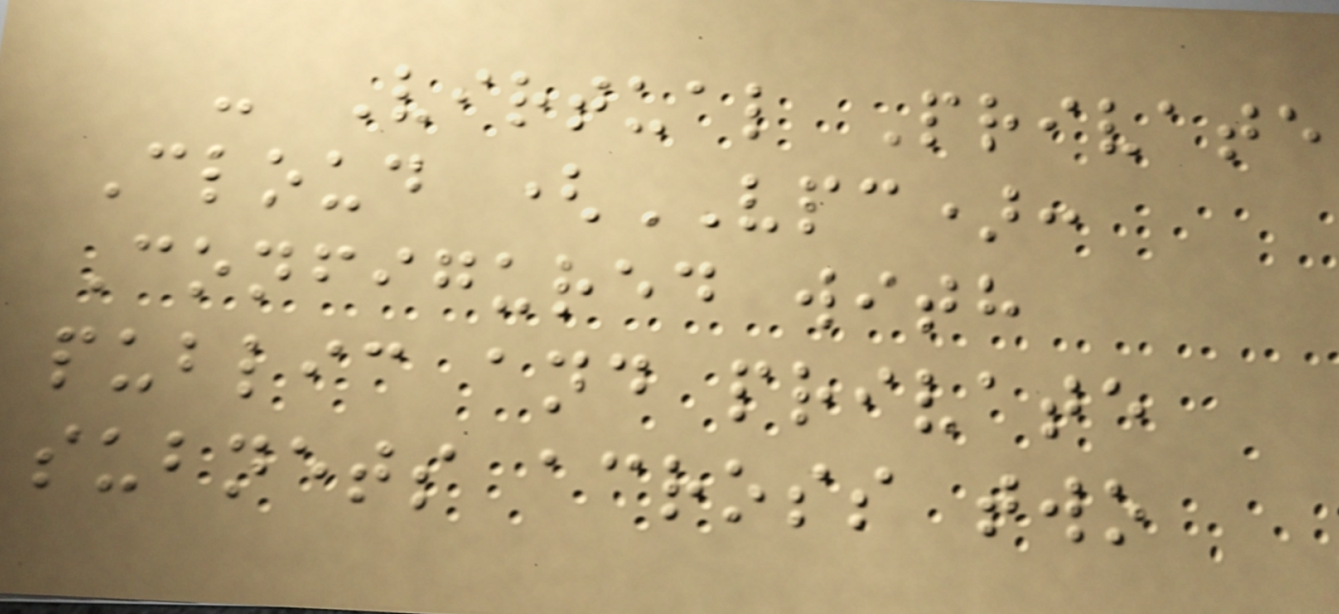- Virtual Private
Cloud (VPC):
Configured with
public and private
subnets across two
